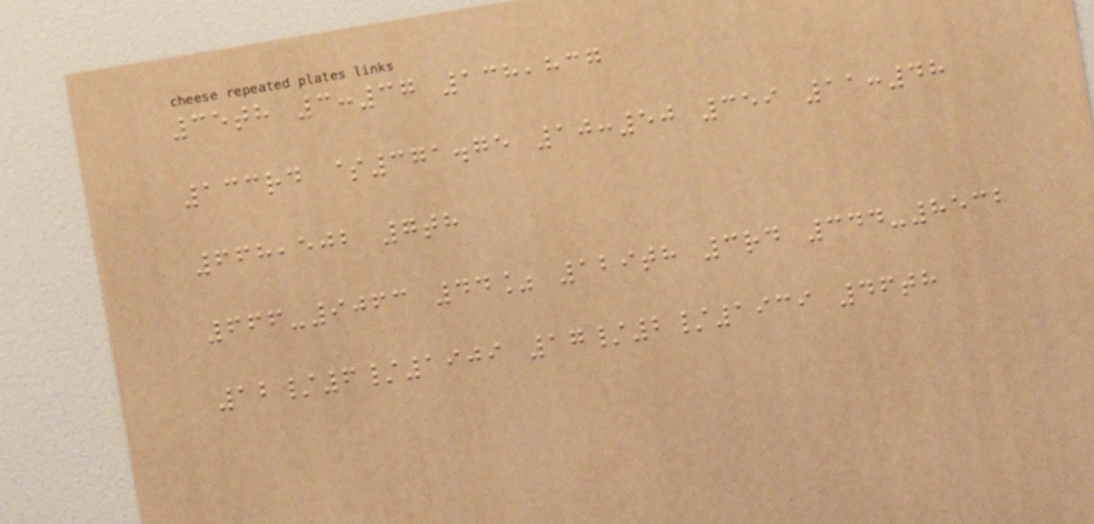35th 3:37 138,837
133rd $371.75 10:50 359 11:48
668,502 7th
666-9063 44% 129th 3rd 344-8532
12/6/1909 17/2/1939 46th
